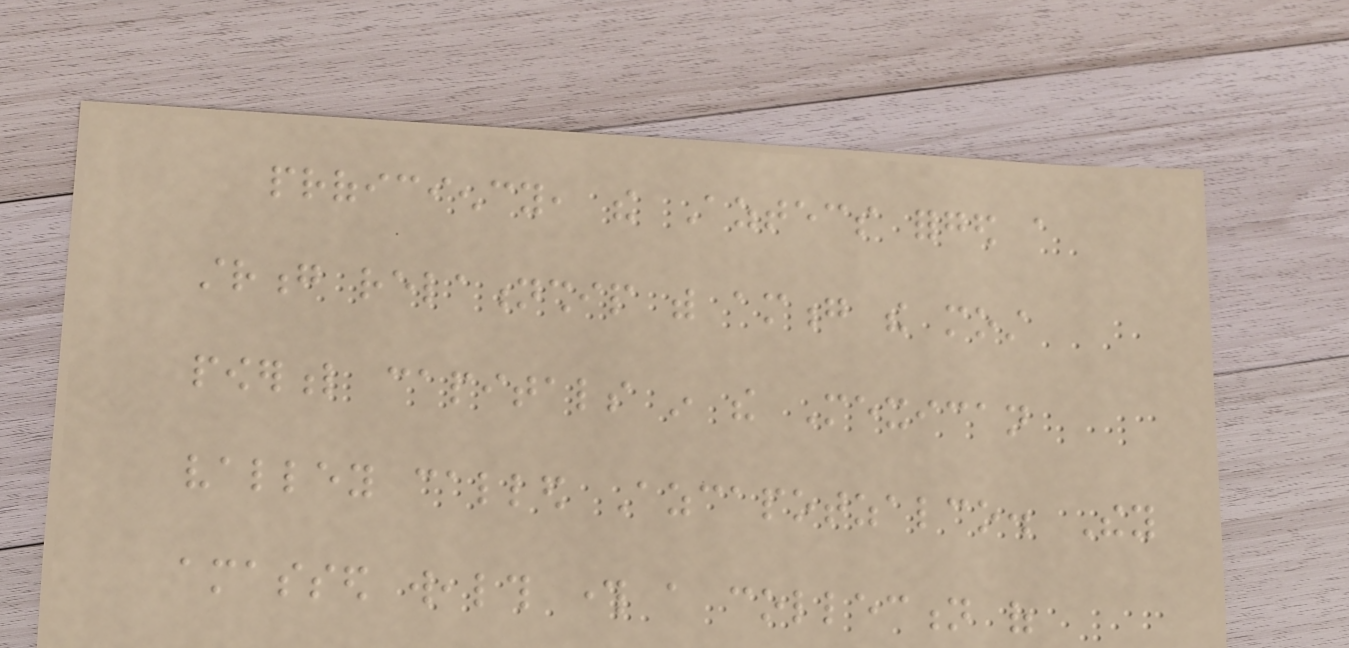proficiency, the Aztecs forged a
strong relationship with among the most
powerful capitals in the Mexican
valley called Azcapotzalco. They
amassed wealth through a collection of
